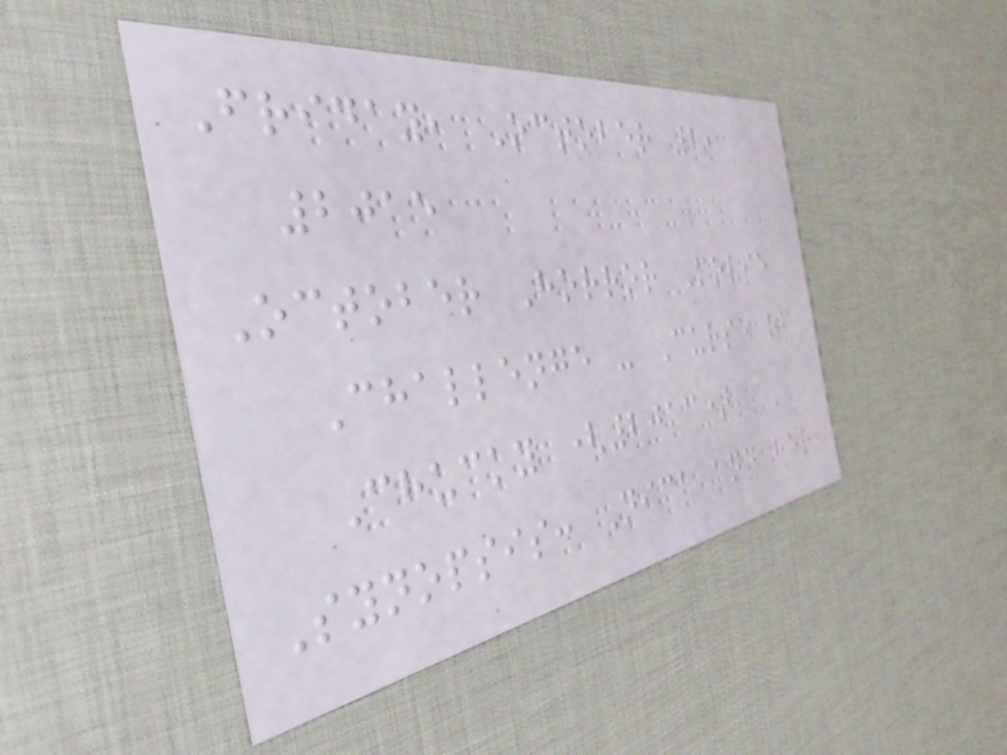Friday, October 2,
2015
October Horror Movie
Challenge - Curse of
Chucky (2013)
Synopsis: Nica and her
